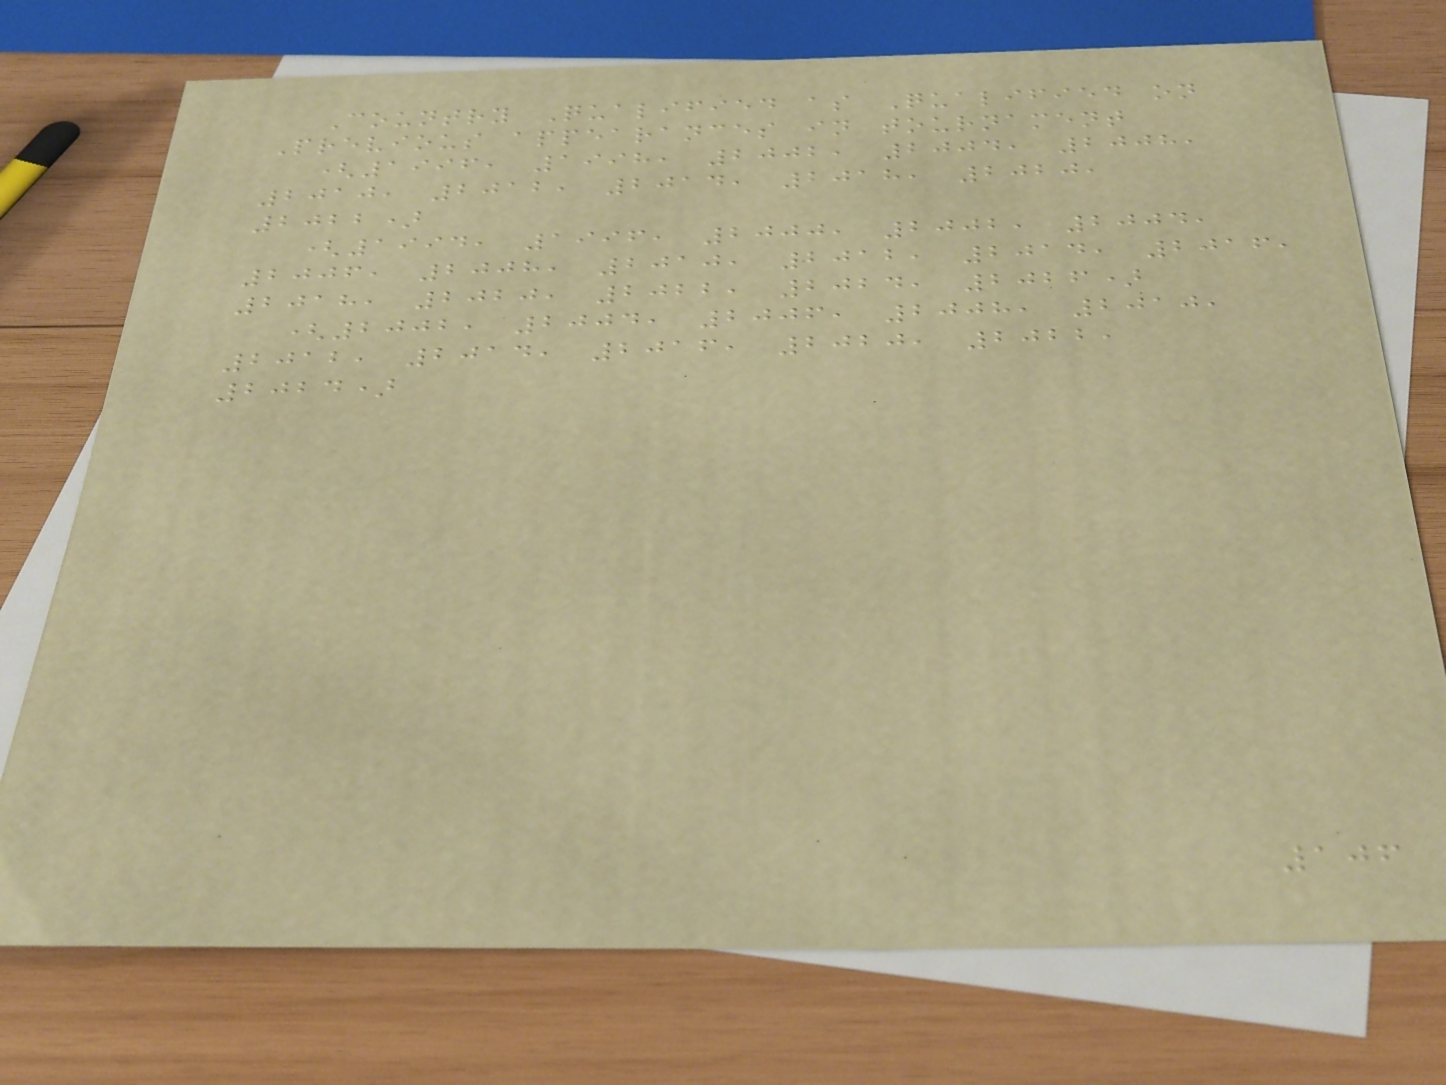Country Qualified as Qualified on
Previous appearances in tournament
(1996, 1998, 2002, 2004, 2008,
2010, 2012, 2014, 2018, 2020,
2022)
(1994, 1996, 2000, 2002, 2004,
2006, 2008, 2010, 2012, 2014, 2016,
2018, 2020, 2022, 2024, 2026)
(2002, 2004, 2006, 2008, 2010,
2012, 2014, 2016, 2020, 2022,
2024)
106
